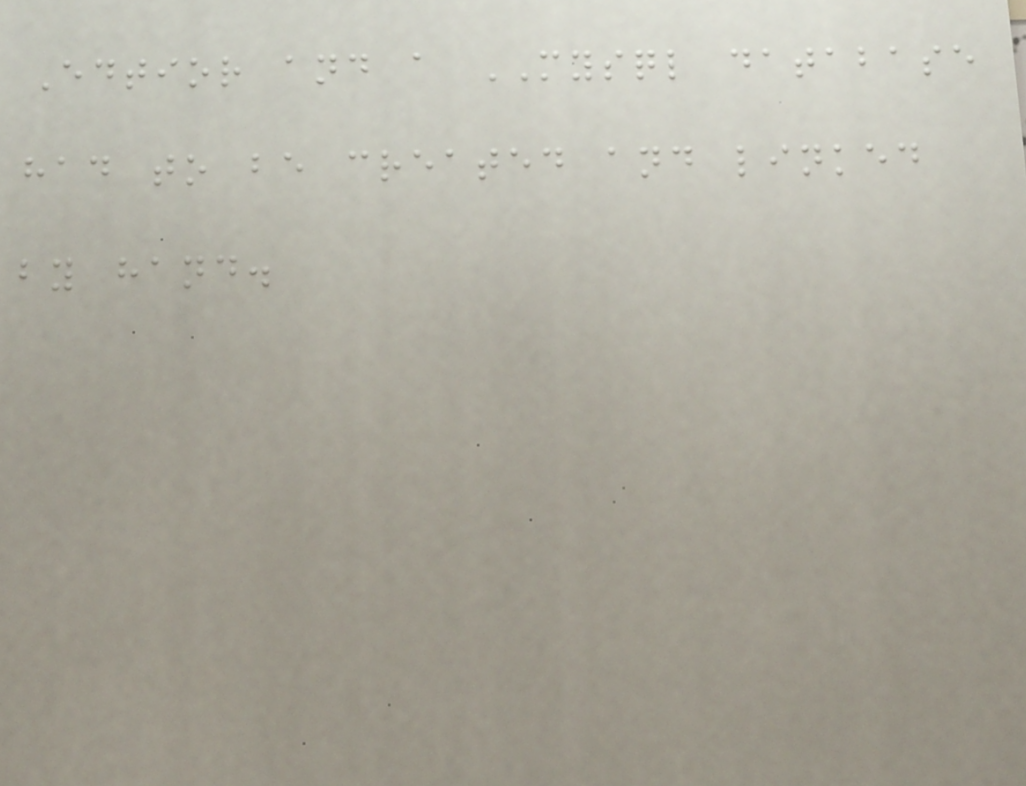Edtior and a MYSQL database
had to be created and linked
by hand.
